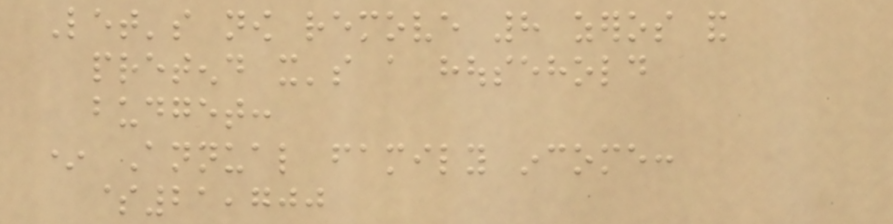Let's now remove 8 zeros and
pretend it's a household
budget:
* Annual family income:
$21,700
